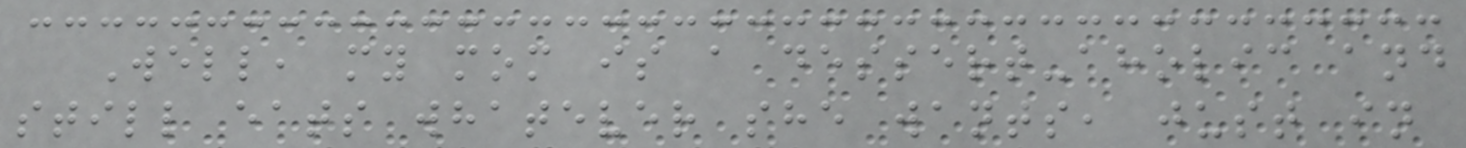Well, my mom is a dessert-aholic and
still eats whatever she wants, just in
